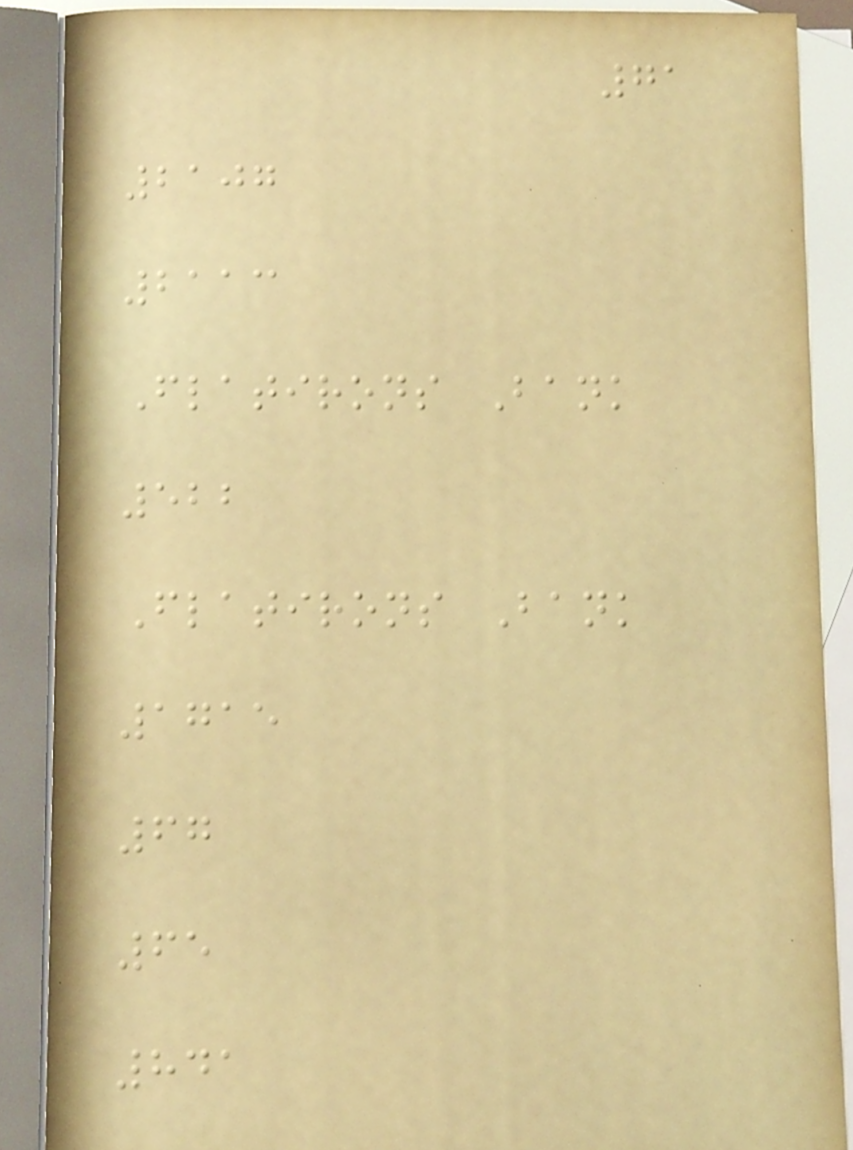71
2107
2113
Flatirons Bank
522
Flatirons Bank
1715
67
65
841
